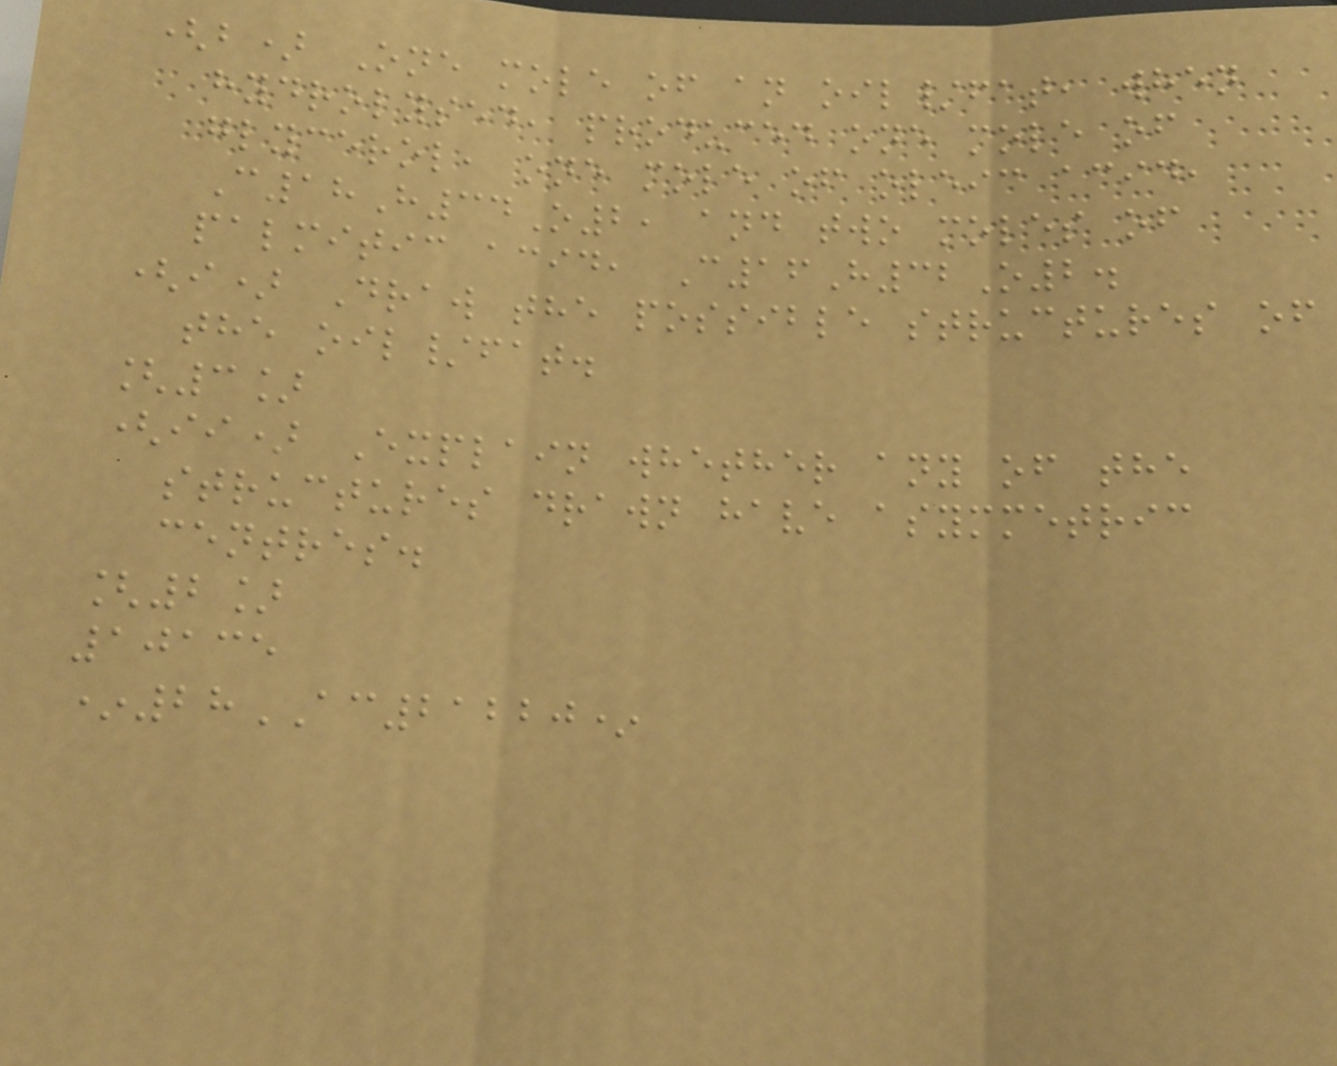(b) One mole of an oil/fat, when
hydrolysed, produced one mole of
glycerol, one mole of oleic acid,
C18H34O2, and two moles of
palmitic acid, C16H32O2.
(i) Draw the possible structures of
the oil/fat.
[3]
(ii) Explain whether any of the
structures drawn have asymmetric
centres.
[2]
10135
*28AC21220*
